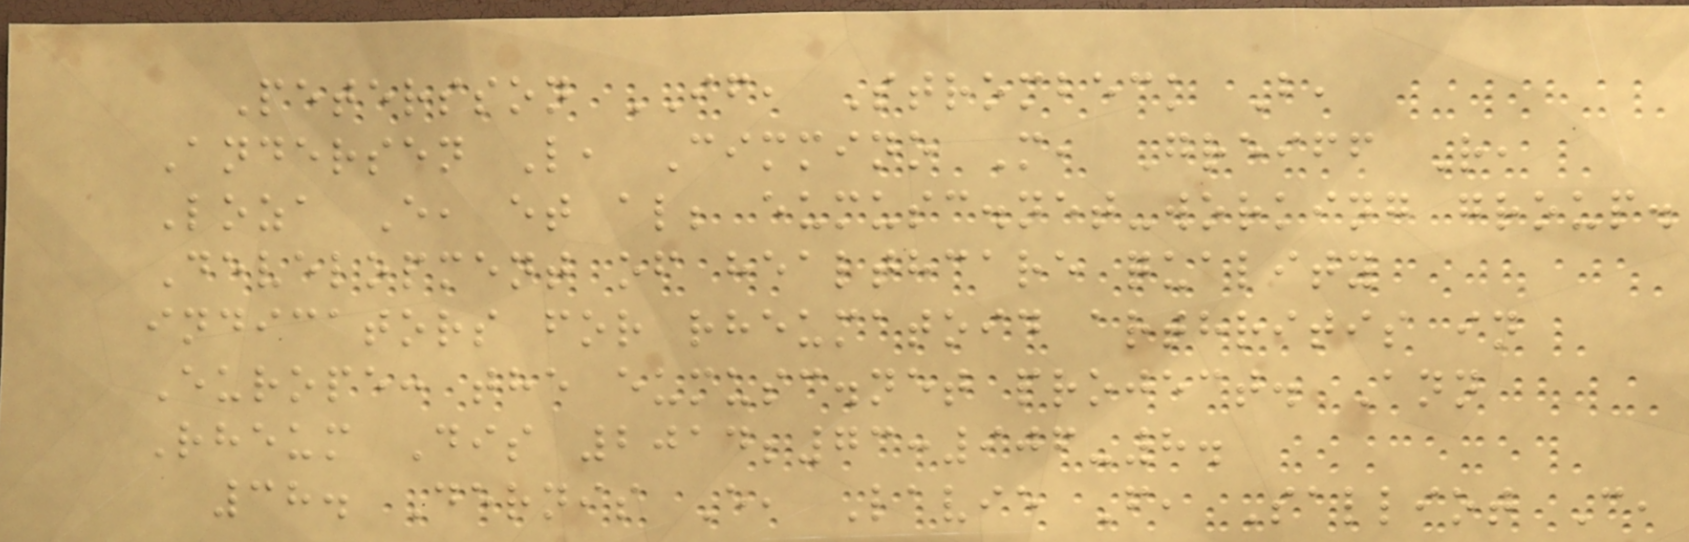Petersson IF, Strombeck B,
Andersen L, Cimmino M, Greiff R,
Loza E, et al; eumusc.net-working group.
Development of healthcare quality
indicators for rheumatoid arthritis in
Europe: the eumusc.net project. Ann
Rheum Dis 2014;73:906-8.
38. Dernis E, Lavie F, Salliot C,
